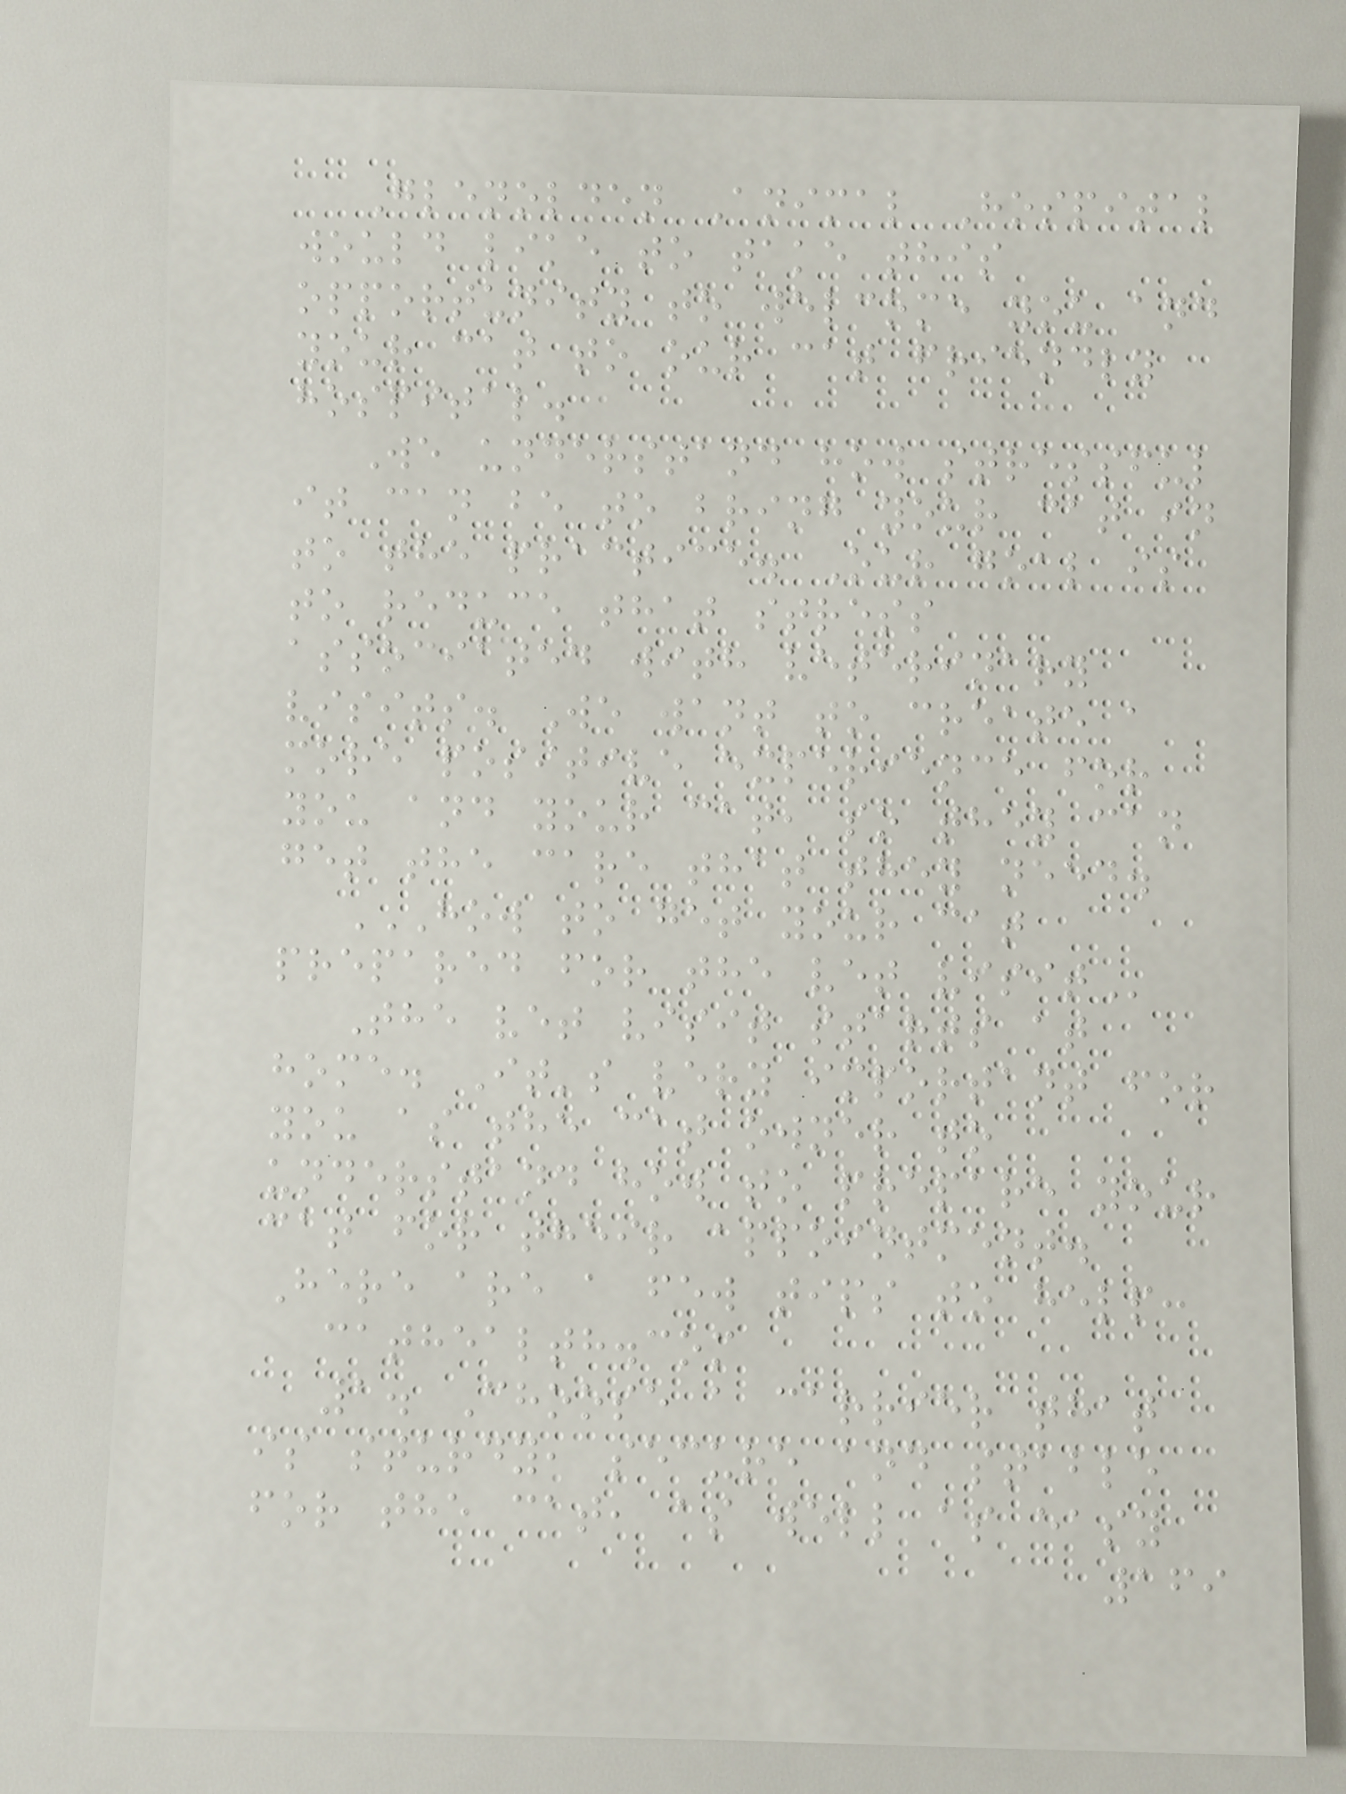Glenolden Animal Hospital
would like to take this
opportunity to welcome you and
your cat to our cat friendly
hospital.
We understand how stressful
it can be to bring your cat in
to the practice. Our goal is
to reduce that stress
associated with veterinary
visits. We want to create a
more positive experience for
you and your cat, so they can
get the care that they need.
HOW TO GET YOUR CAT
PREPARED FOR THE VET VISIT
The vet visit starts at
home. It's very important for
you as the cat owner to
understand how to prepare your
cat for their appointment.
Here are a few tips to help:
cathealth.com
1. Choose a carrier that
is sturdy, secure and stable
for the cat, as well as easy
169
